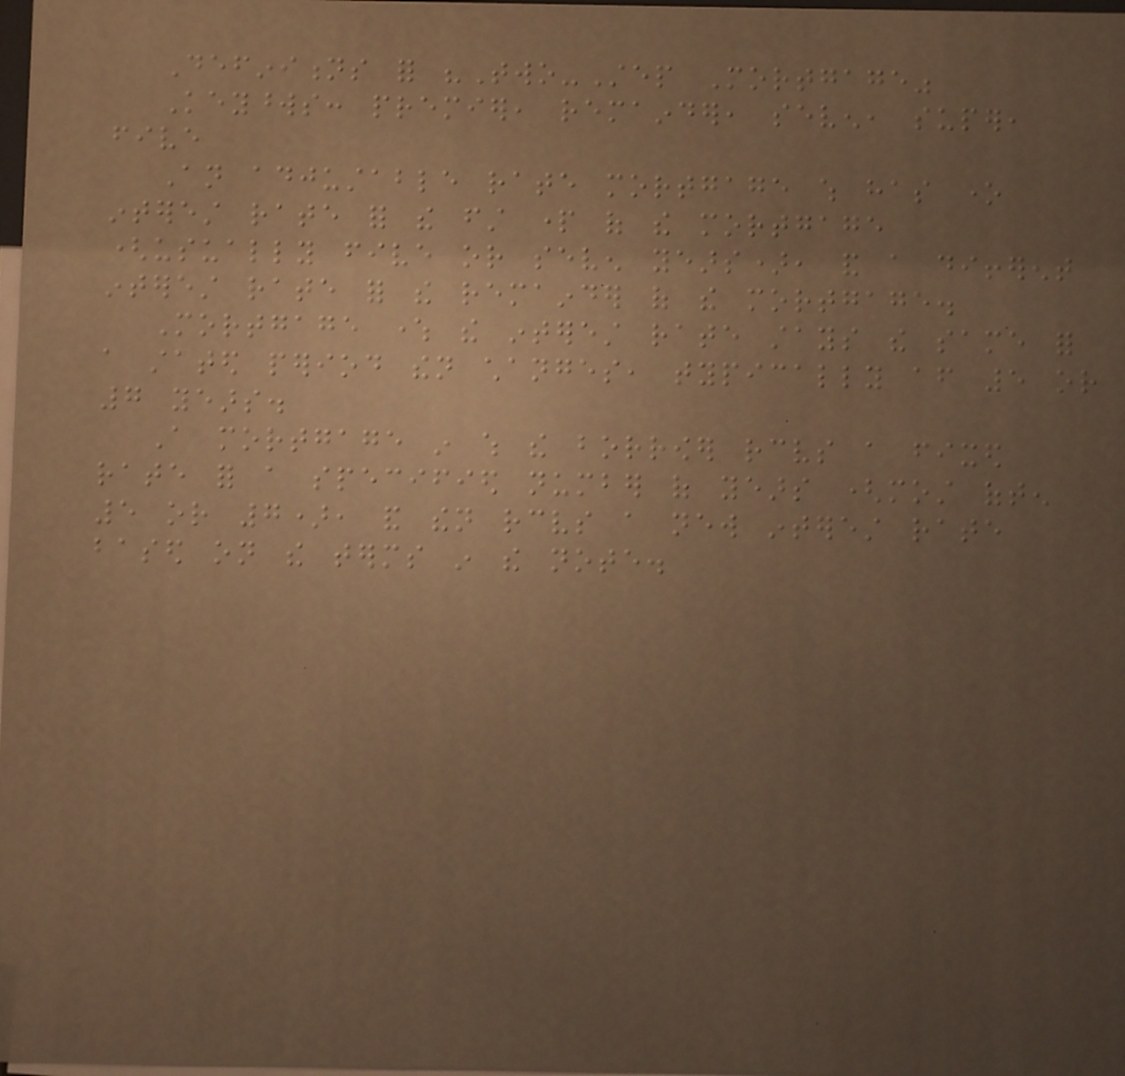Definitions for "Two-Step Mortgage"
Keywords: premier, remainder, seven, super,
five
An adjustable rate mortgage which has one
interest rate for the first part of the mortgage
(usually five or seven years), and a different
interest rate for the remainder of the mortgage.
Mortgage where the interest rate stays the same for
a stated period then changes, typically after 5 or
7 years.
A mortgage in which the borrower receives a fixed
rate for a specified number of years (most often
5 or 7), and then receives a new interest rate
based on the terms in the note.
